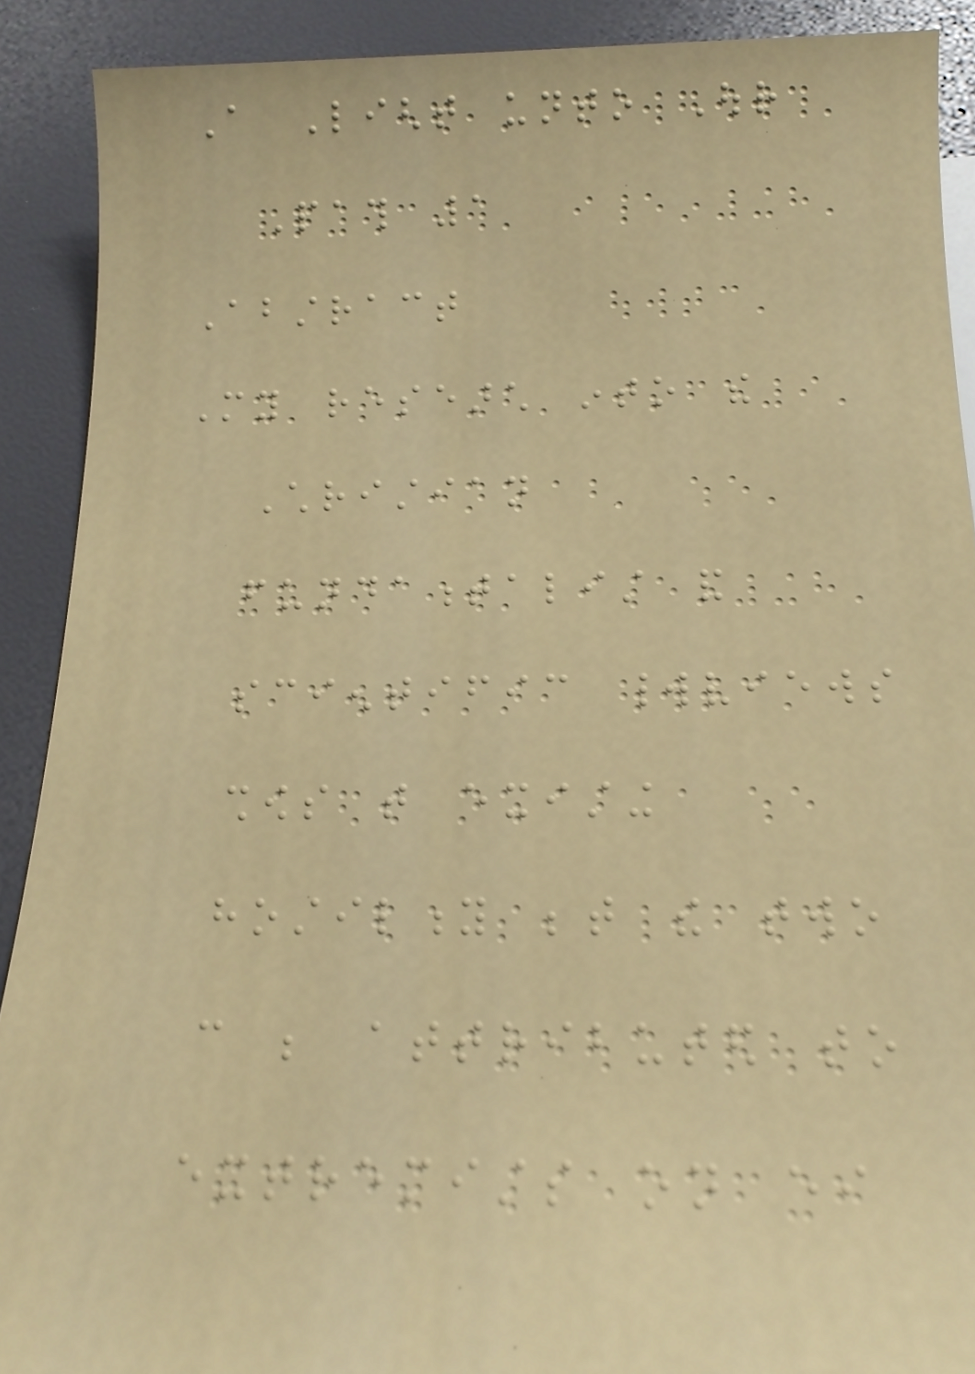A Light unto Our
Path 1
Abstract
My research into the
Christian
fundamentalist and
scientific worldviews
shows that existing
hostility between the two
can be attributed to
extremists on either
